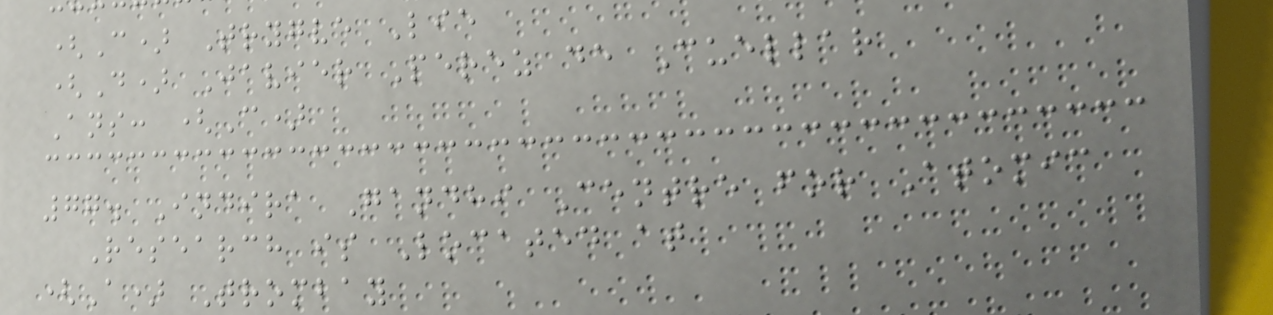(C) Trygve Lie
(D) Javier Perez de Cuellar
Ans: (C)
77. Indira Gandhi Centre for Atomic
Research is Located at
(A) Trombay
